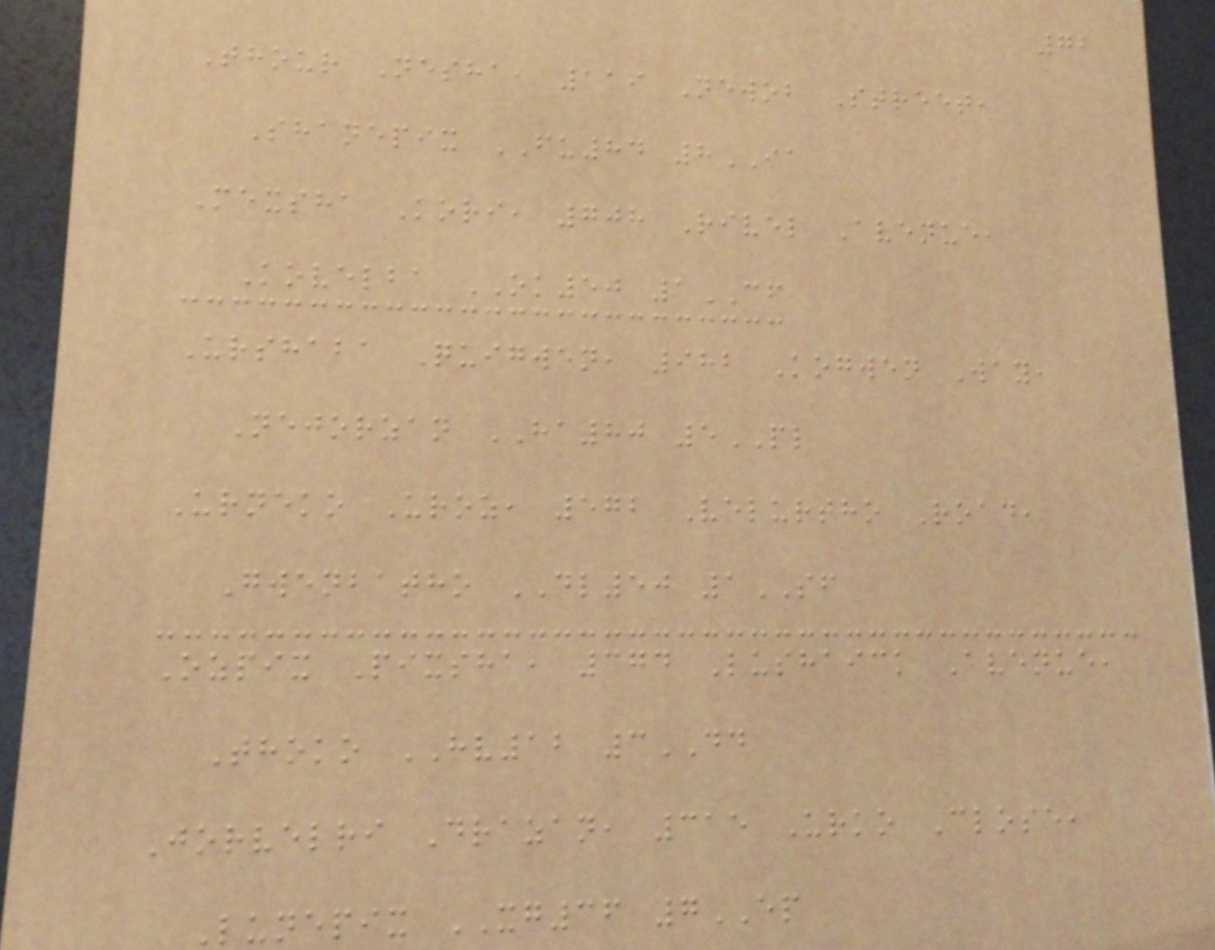72
Thour Nesha, 119 Newob Street,
Shanepix FU84 8IA
Mexsha Kori, 708 Rivel Avenue,
Kovelba OK50 1CF
Urshaba Quigwen, 982 Kogwen Way,
Nejorzan HA80 5PL
Urneko Uroz, 572 Velurtho Road,
Gwenbatho DL50 1SF
Ozpix Pixsha, 374 Lushaick Avenue,
Thoko HV12 3DD
Jorvelri Drazan, 315 Urko Close,
Lunepix XG36 7EP
